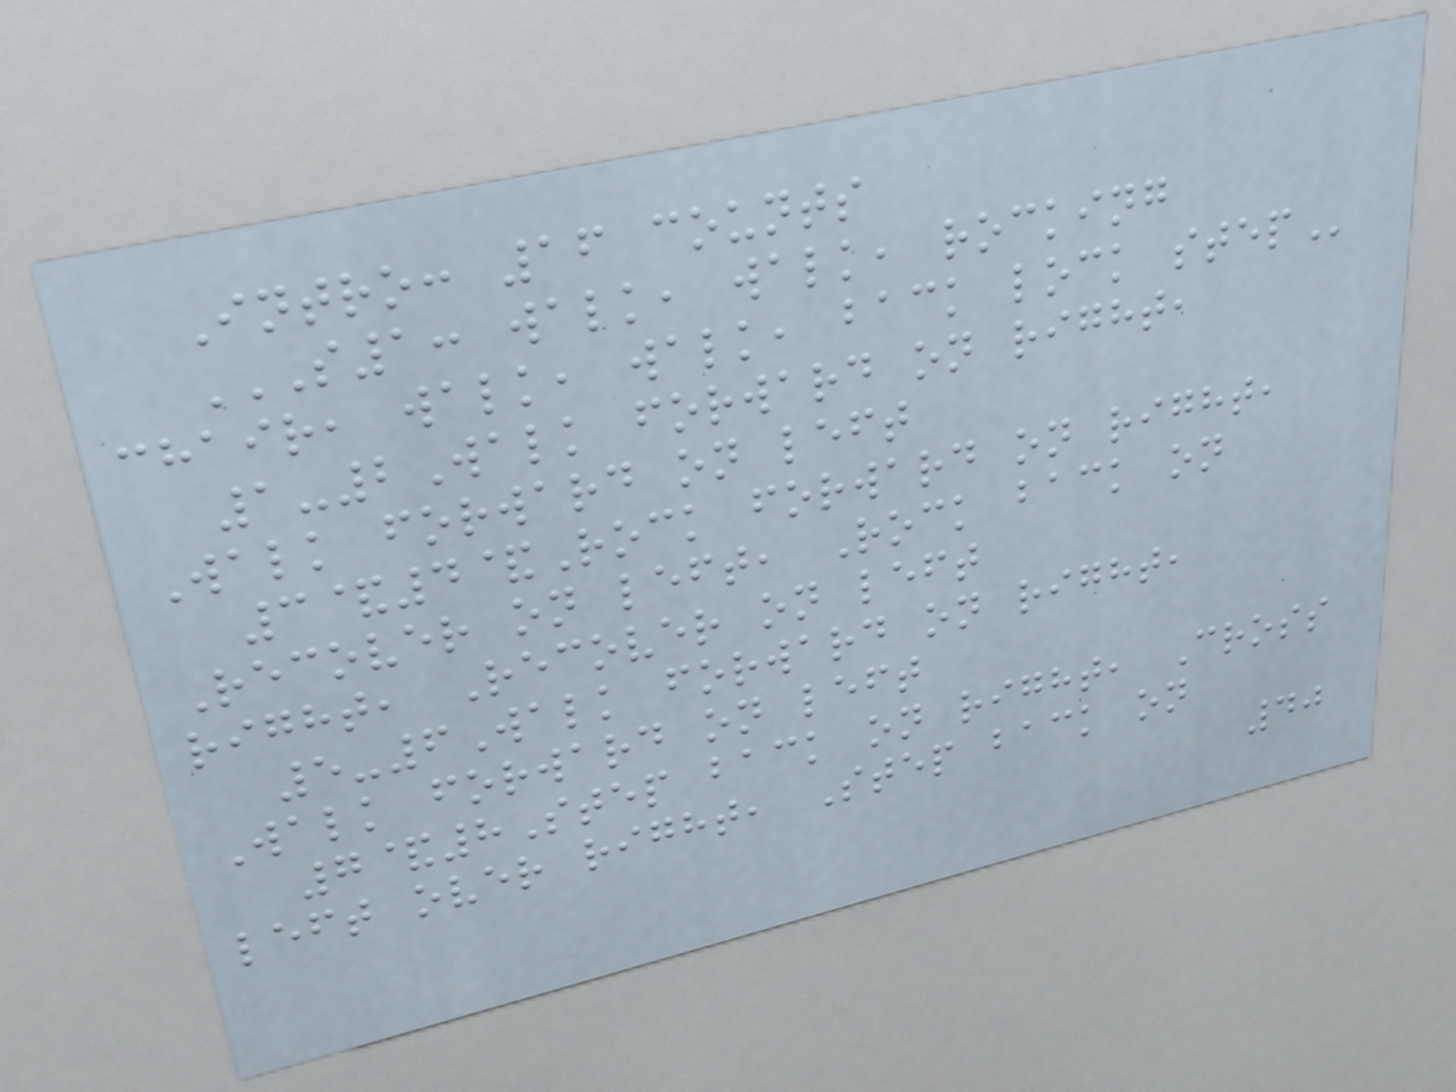Intro: 16 counts
S1: WALK, WALK, ROCKING
CHAIR, WALK, WALK, BACK LOCK STEP
1-2Walk forward on right,
Walk forward on left
3&4&Rock forward on right,
Recover on left, Rock back on
right, Recover on left
5-6Walk forward on right,
Walk forward on left
7&8Step back on right, Cross
left over right, Step back on
40
